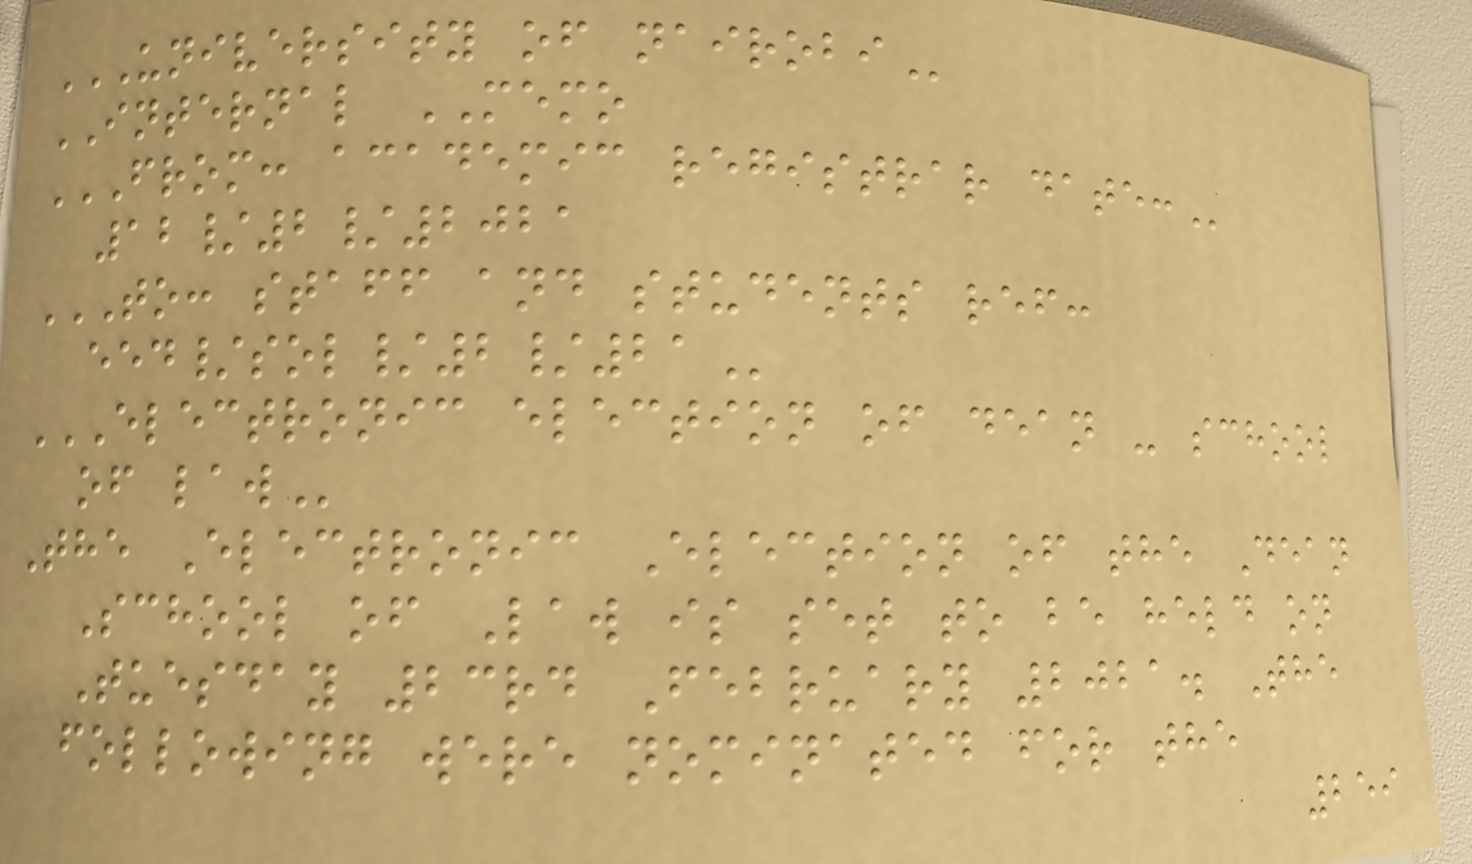UNIVERSITY OF NAIROBI
INTERNAL MEMO
FROM: ACADEMIC REGISTRAR DATE:
12/2/2021
TO: STAFF AND STUDENTS REF:
EED/SOL/2/21
ELECTRONIC ELECTION OF DEAN - SCHOOL
OF LAW
The Electronic Election of the Dean
School of Law is set to be held on
Tuesday 23rd February 2021. The
following were nominated for the
259
